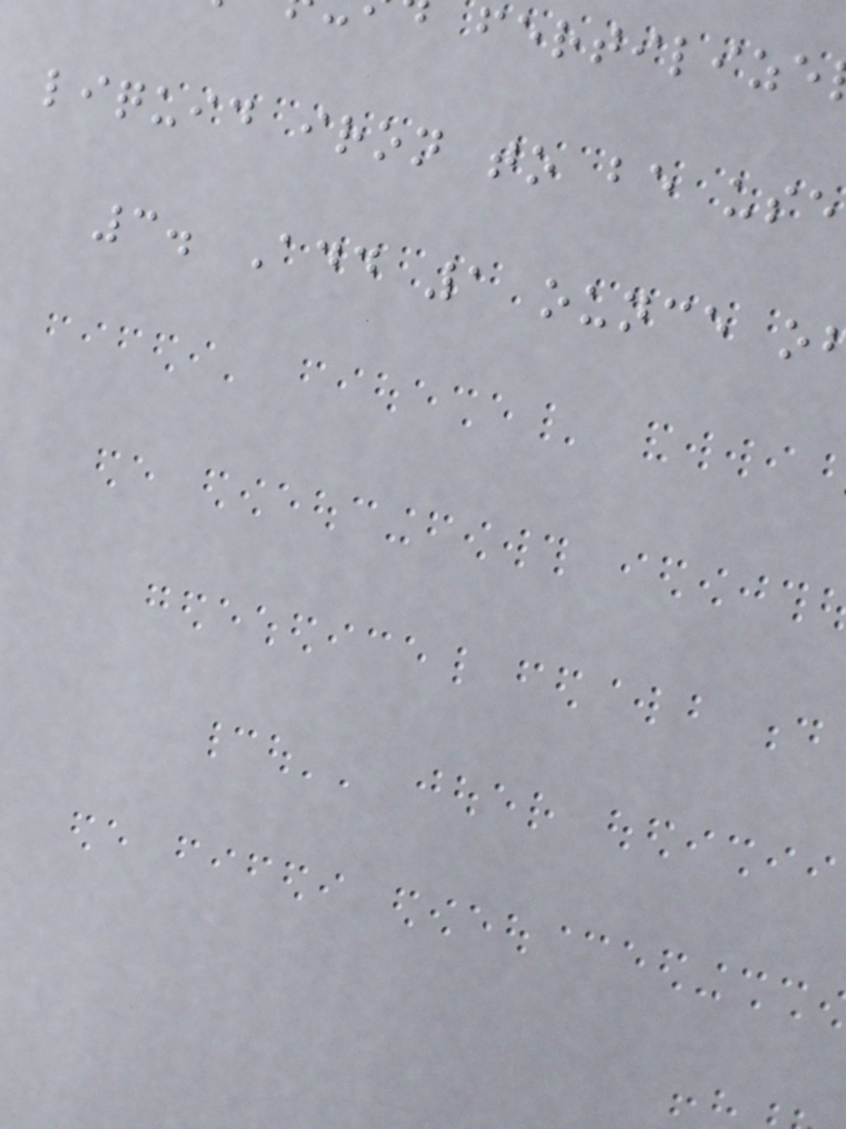fertilize
liquid iron to be use
3. Add 1 ounce o
